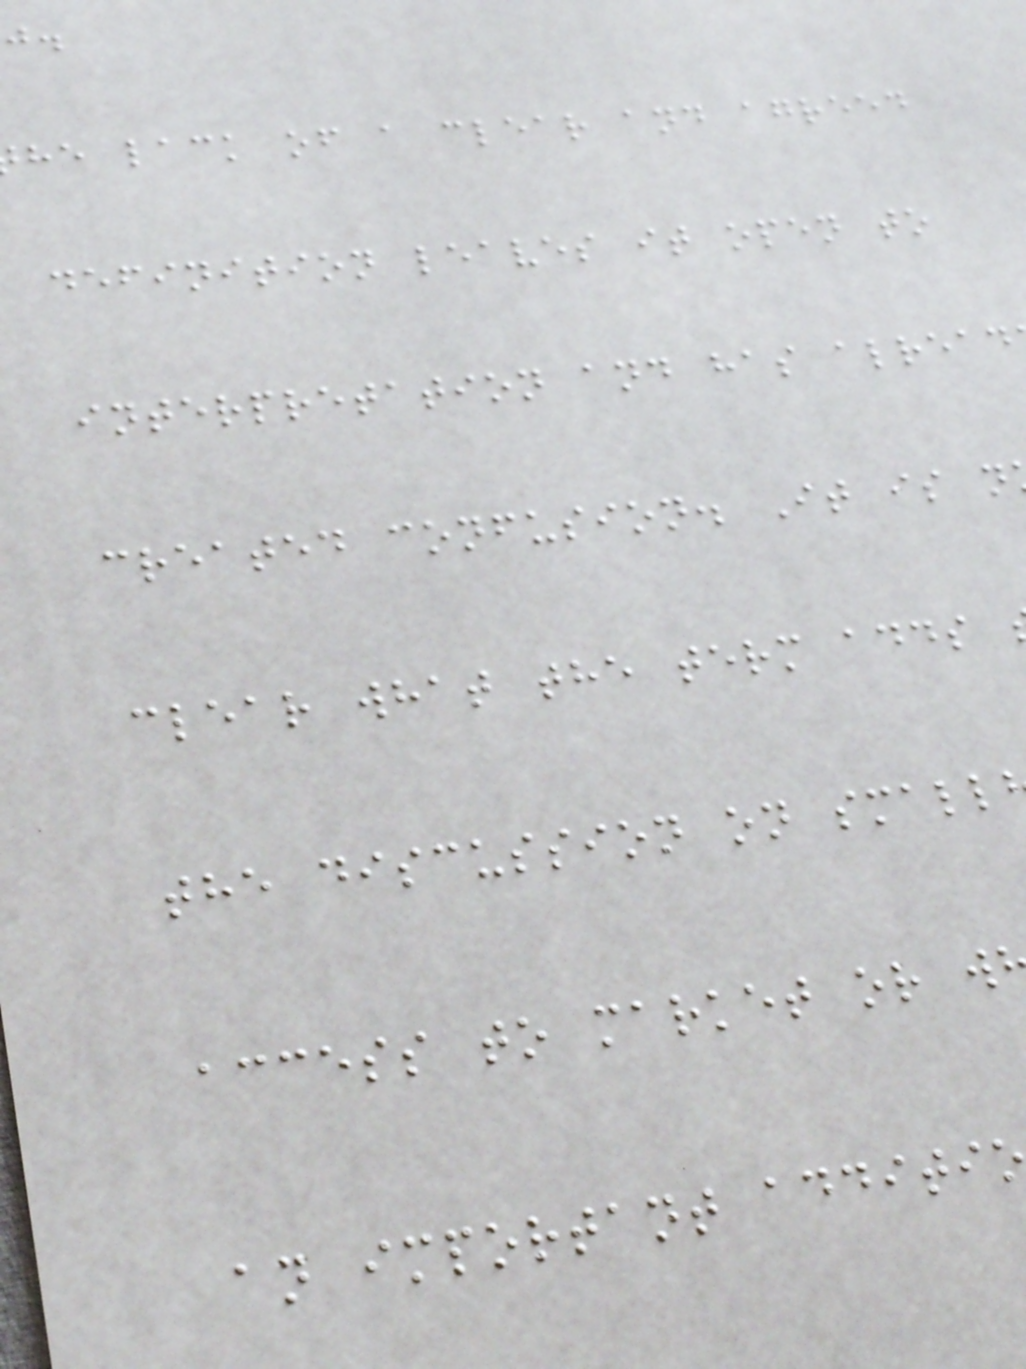he lack of a clear and agreed
definition leaves it open to
interpretation and has alread
created confusion. It is n
clear what the term adds
the discussion on small
access to market or w
an important additi
